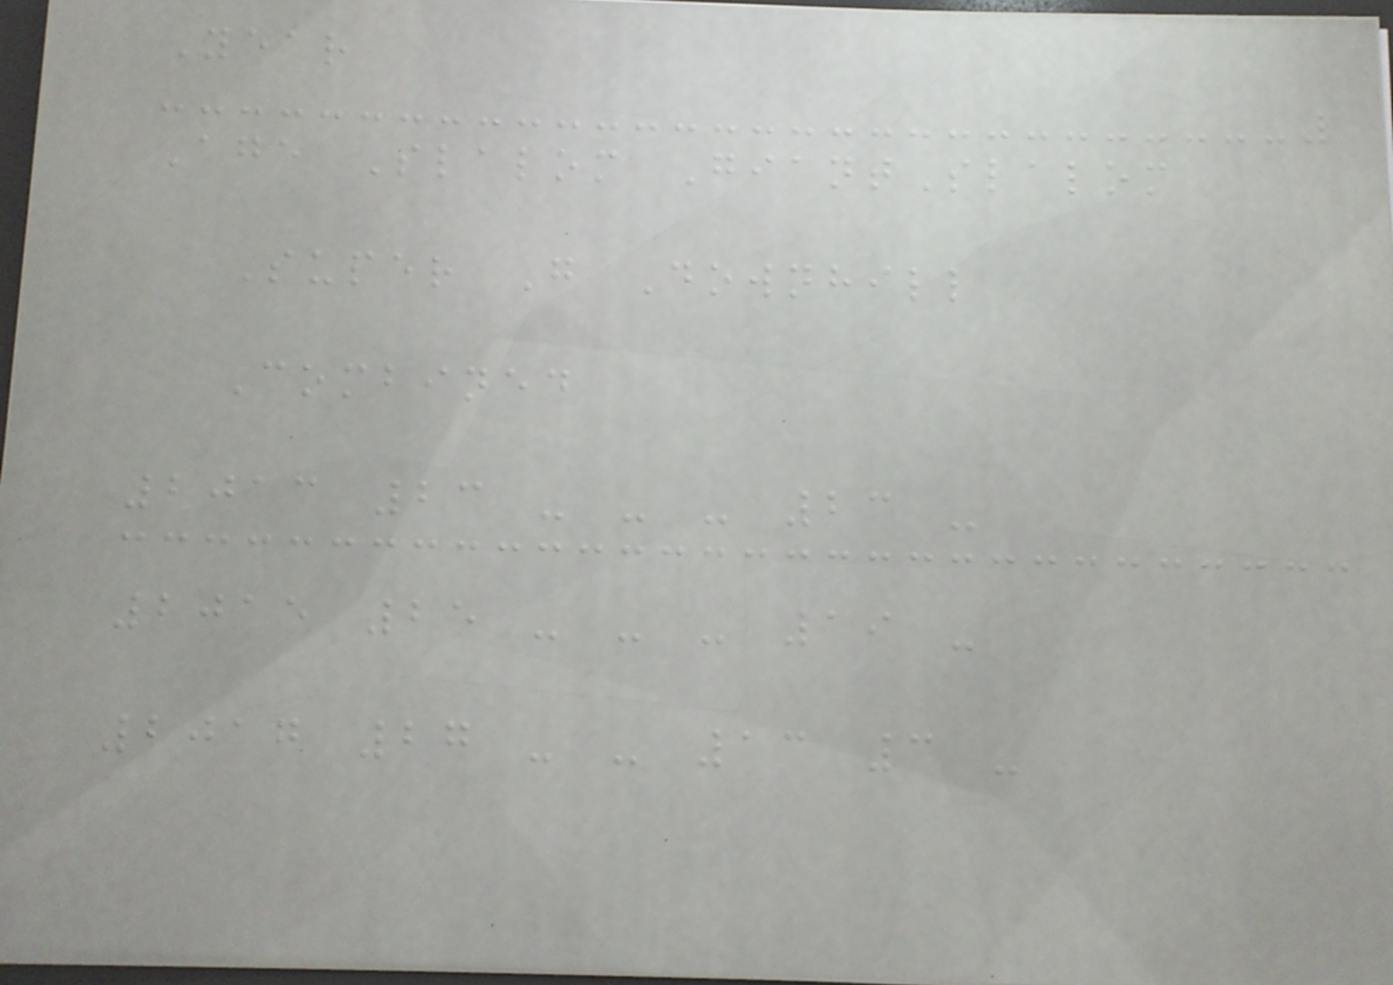Year
Age Slalom GiantSlalom
Super G Downhill
Combined
2013 23 - - - 23 -
2015 25 - - - 19 -
2017 27 - - 13 3 -
